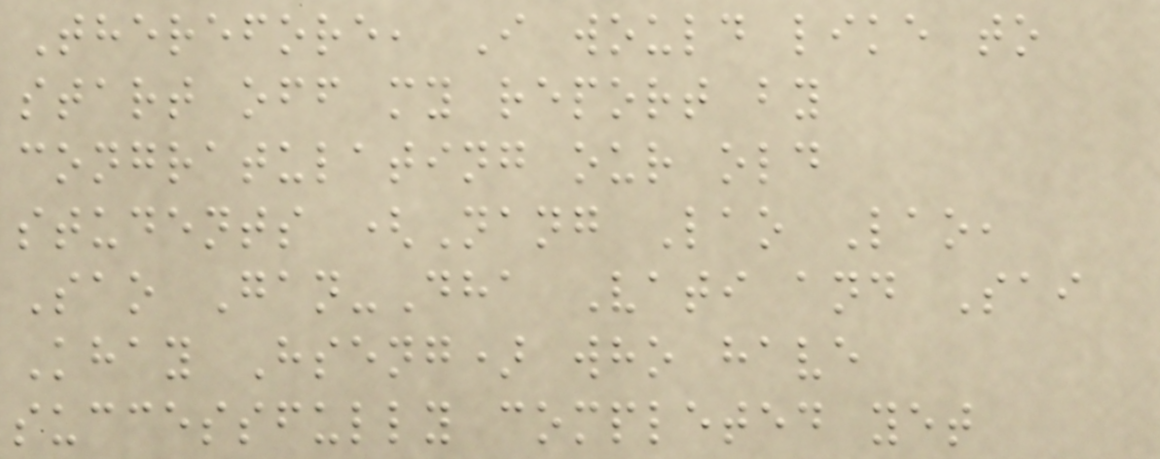Therefore, I would like to
start off my report by
congratulating our old
students (Nang Lao Lao,
Sao Gan-Dha Vati and Sai
Khay Hseng) who have
successfully completed yet
